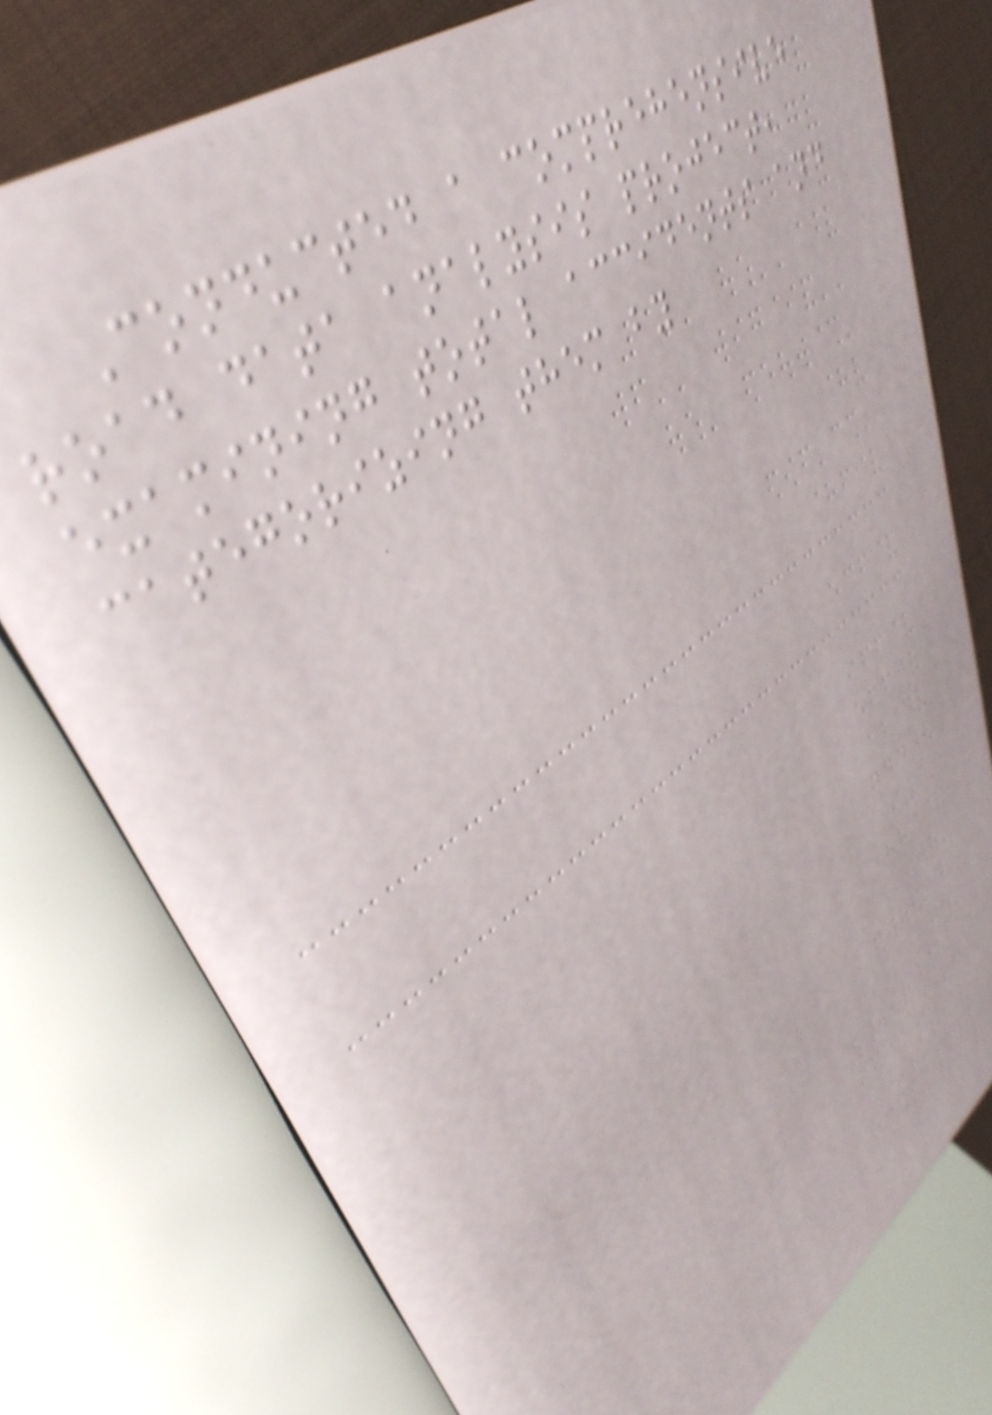Conducted a comprehensive
road data analysis project,
examining total accidents and
categorizing them by
